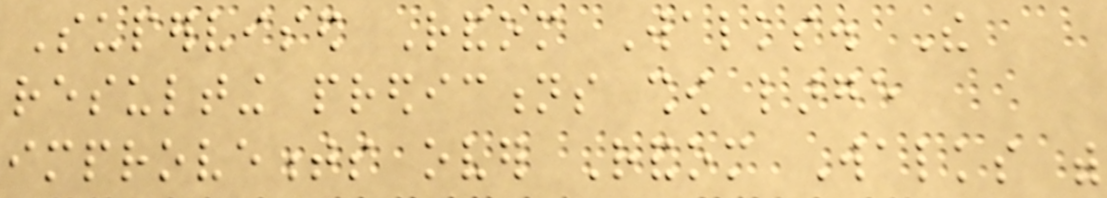Supervised Random Walks. The
resulting predictions show large
improvements over Random Walks with
